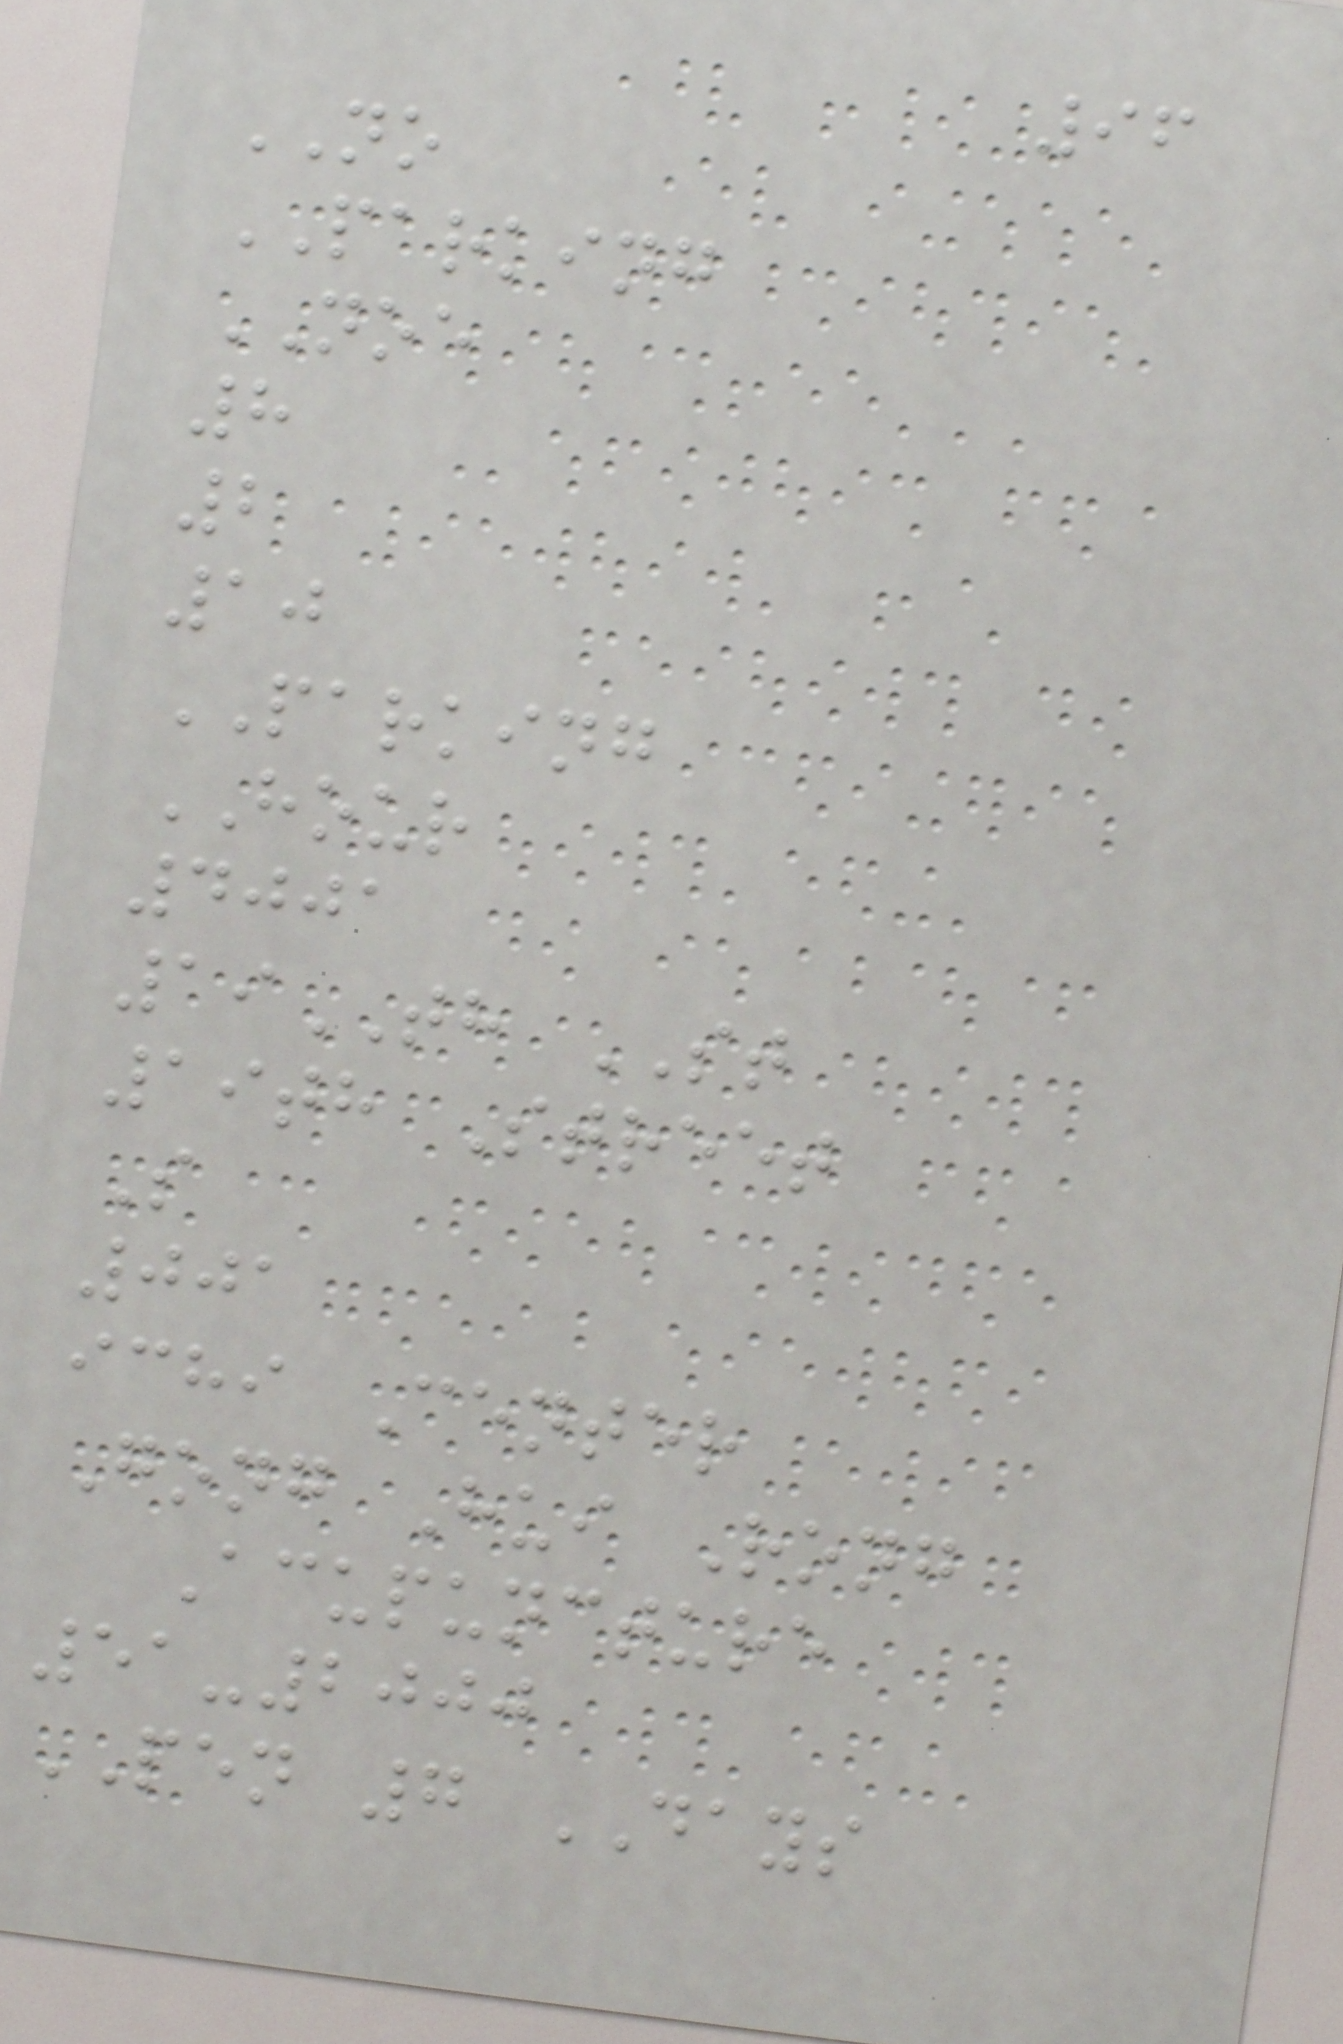96
NO
PARKING
NOE
8
2
10
PARKING
HOUR
4001
19TH ST
19th Street
S
001
ichi Center
Gong Hui Rong
Acupuncture
51-2000
PEN 7 DAYS
